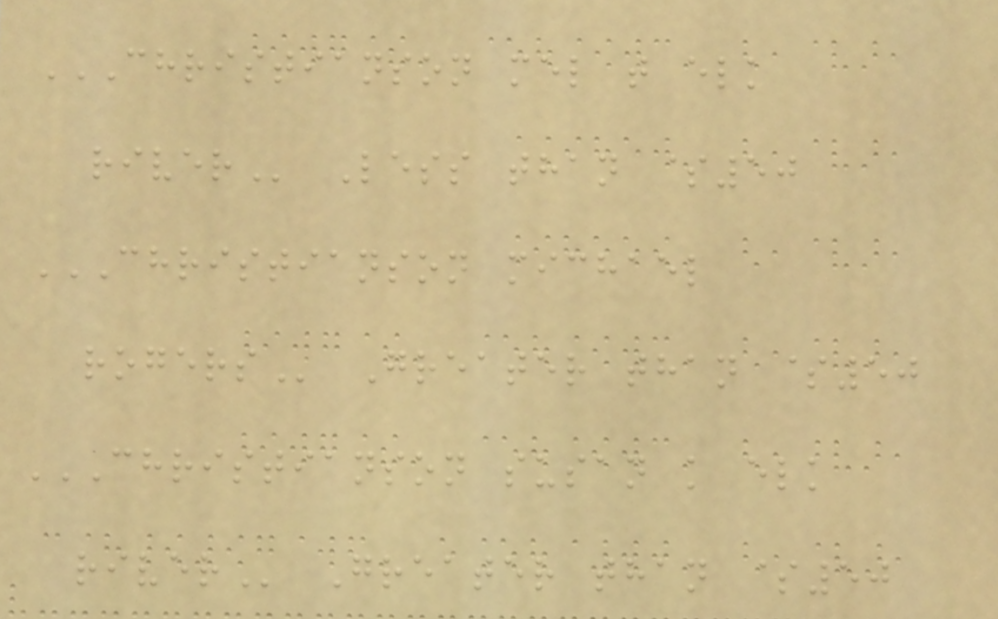CHRISTIANSON MEL T ELK
RIVER Less than $50
CHRISTIANSON MICHAEL
ROGERS Greater than $50
CHRISTIANSON SUSAN K ELK
RIVER Greater than $50
